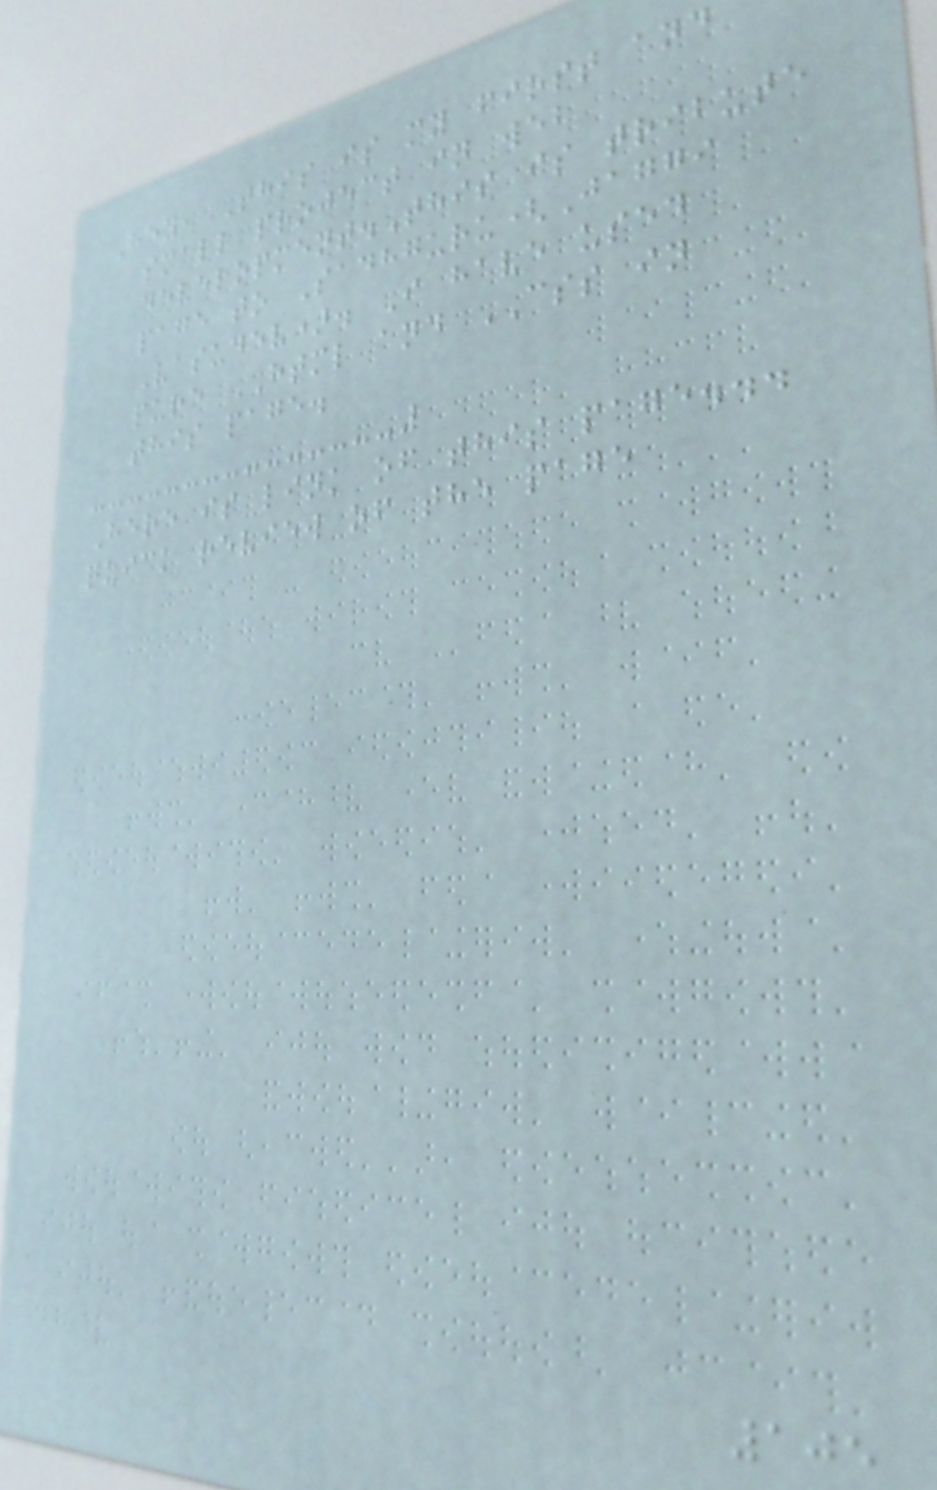Hey, This is my first and
small project in web
development.This is tribute
page to Sadhguru(Jaggi
Vasudev). I have used
pure HTML and CSS in
this page.
Here is link of this page...
quick review of the page
105
